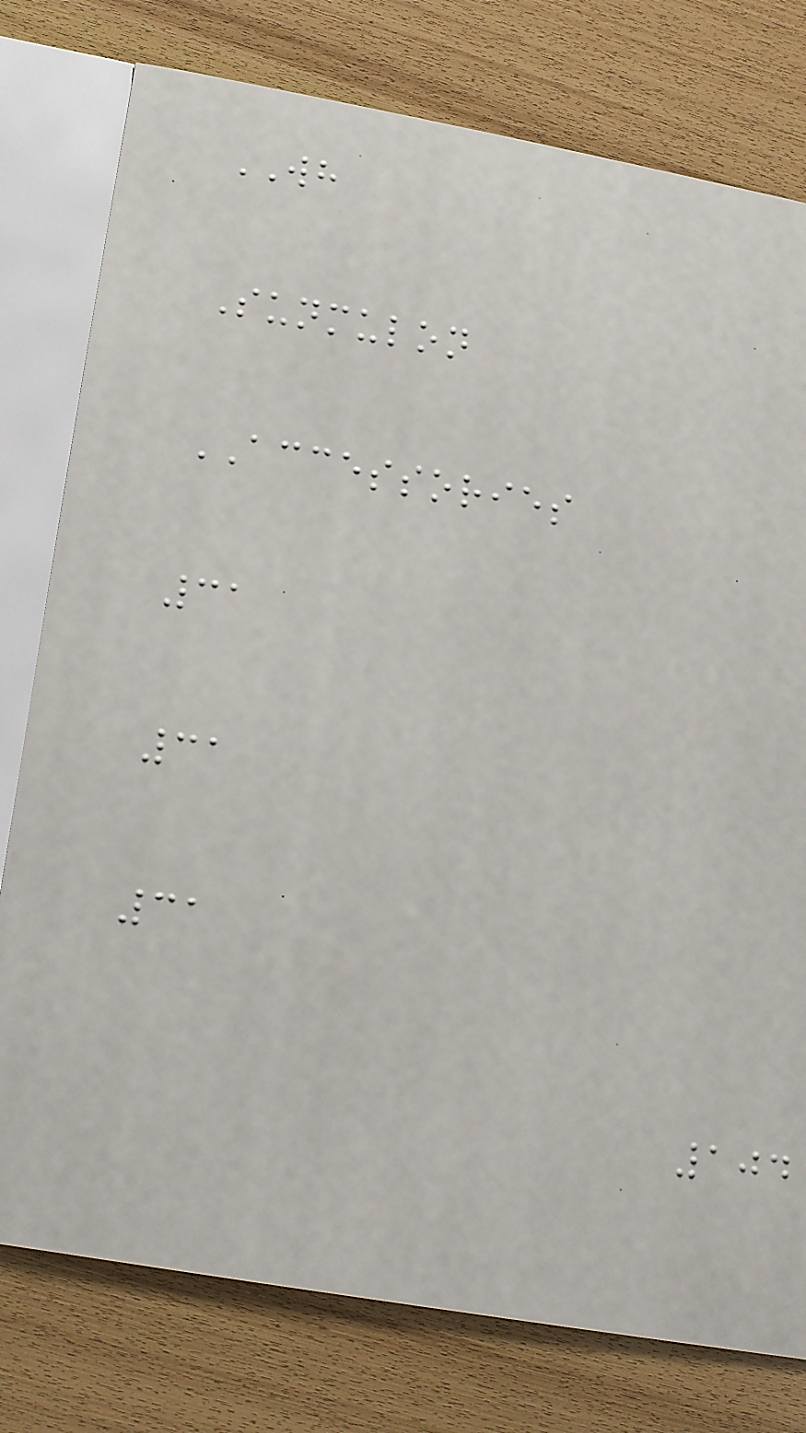WH
Sunmulon
ACCESSORIES
31
31
31
104
